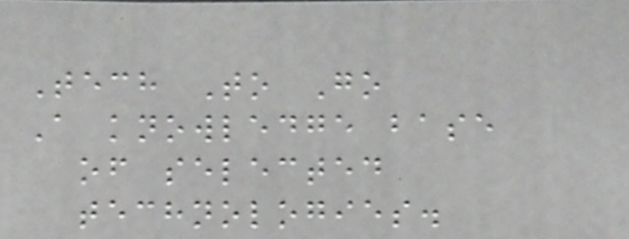Tech To Go
A knowledge base
of selected
technologies.
